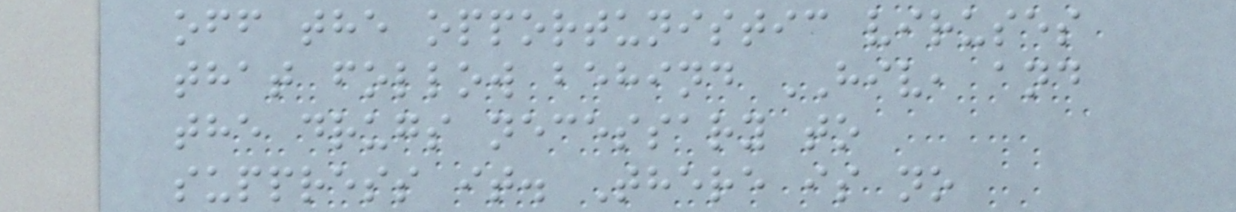off the opportunistic viruses
that follow behind HIV, and
the drugs necessary to
suppress it. There is no
